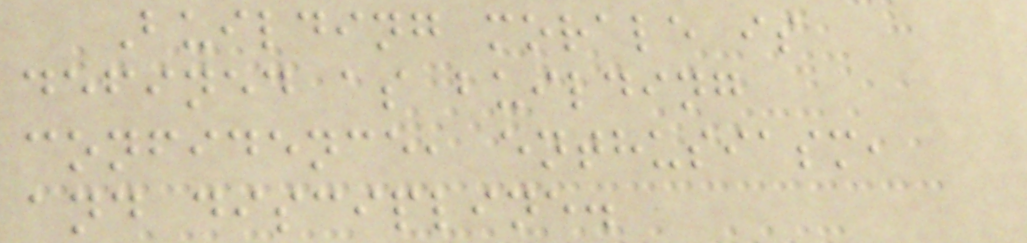Building morale is
defined as building
confidence, enthusiasm,
and discipline.
